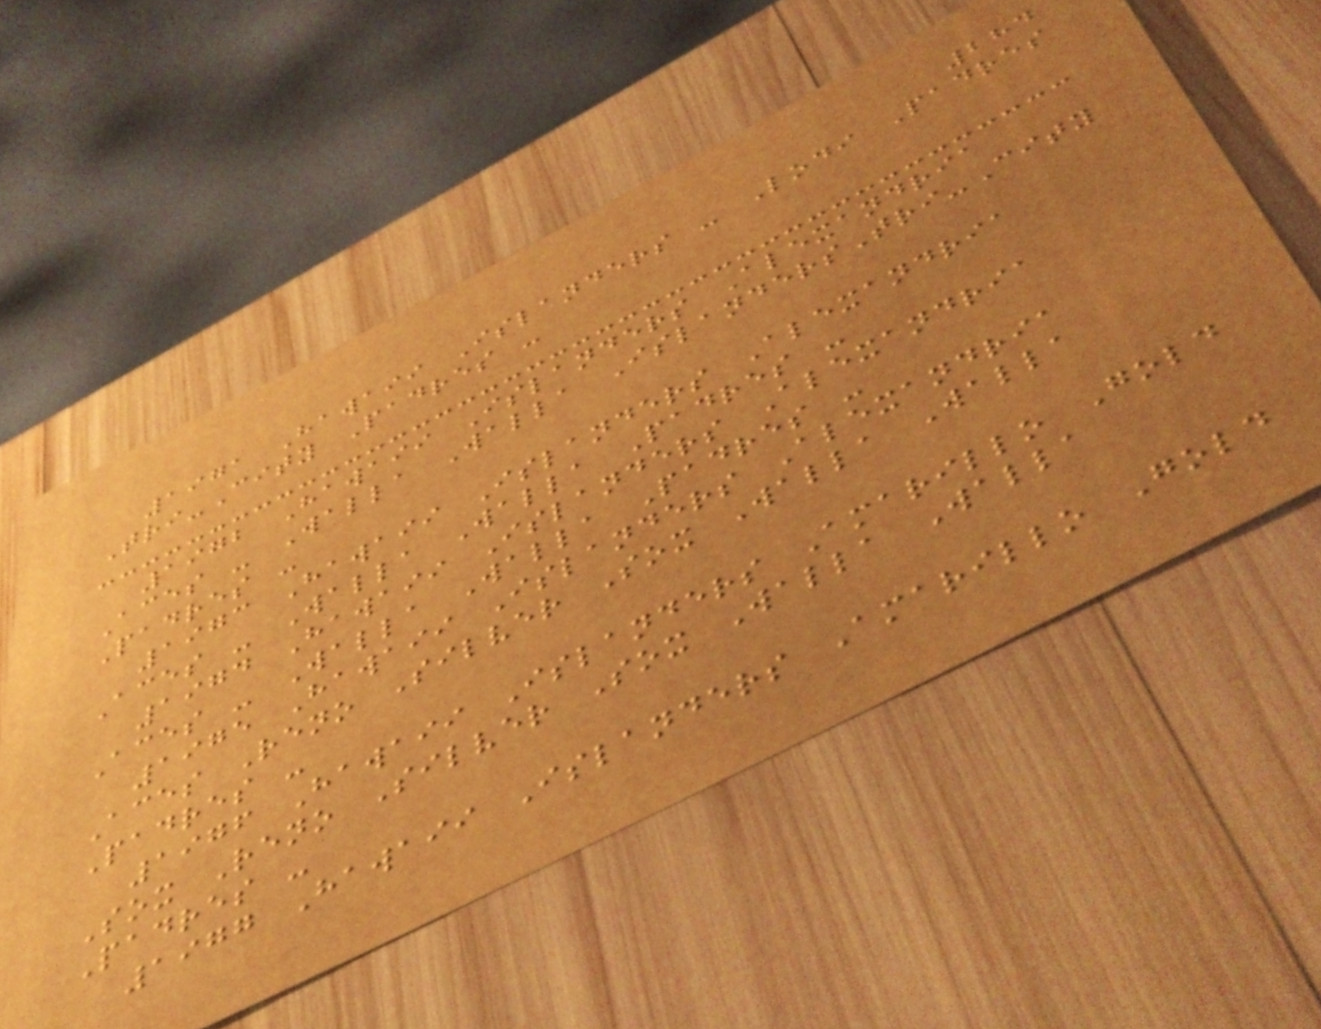284
1971 Hawaii Islanders - Lodi Padres
Tri-City Padres -
1972 Hawaii Islanders Alexandria
Aces - Walla Walla IslandersTri-City
Padres -
1973 Hawaii Islanders Alexandria
Aces - Walla Walla Padres -
1974 Hawaii Islanders Alexandria
Aces - Walla Walla Padres -
1975 Hawaii Islanders Alexandria
Aces Reno Silver Sox Walla Walla
Padres -
1976 Hawaii Islanders Amarillo Gold
Sox Reno Silver Sox Walla Walla
Padres -
1977 Hawaii Islanders Amarillo Gold
